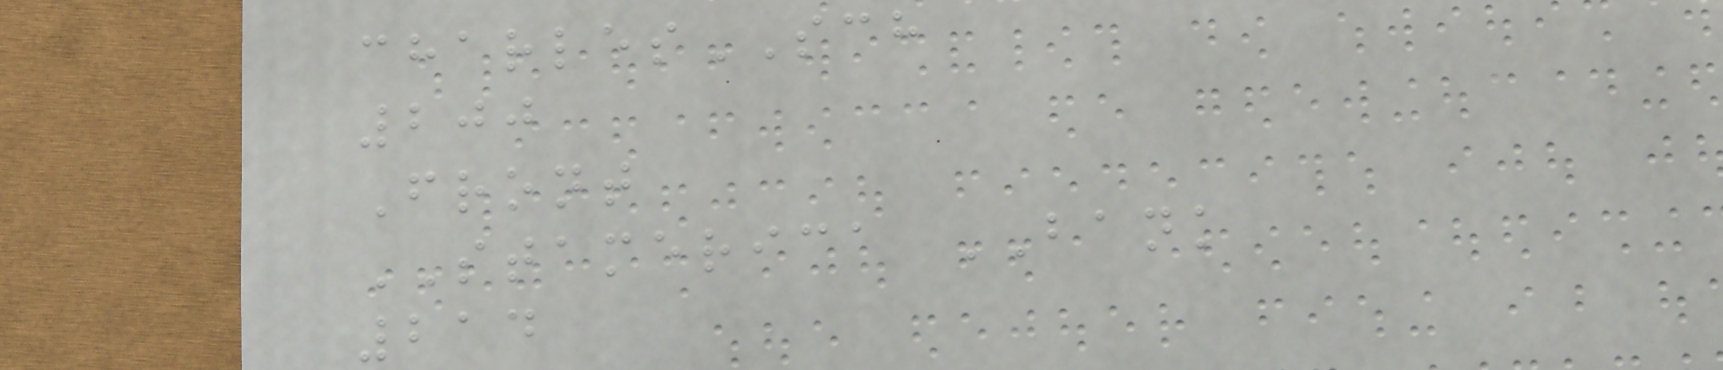charlesSCH
200
Front
STAMERICA BANK
214
